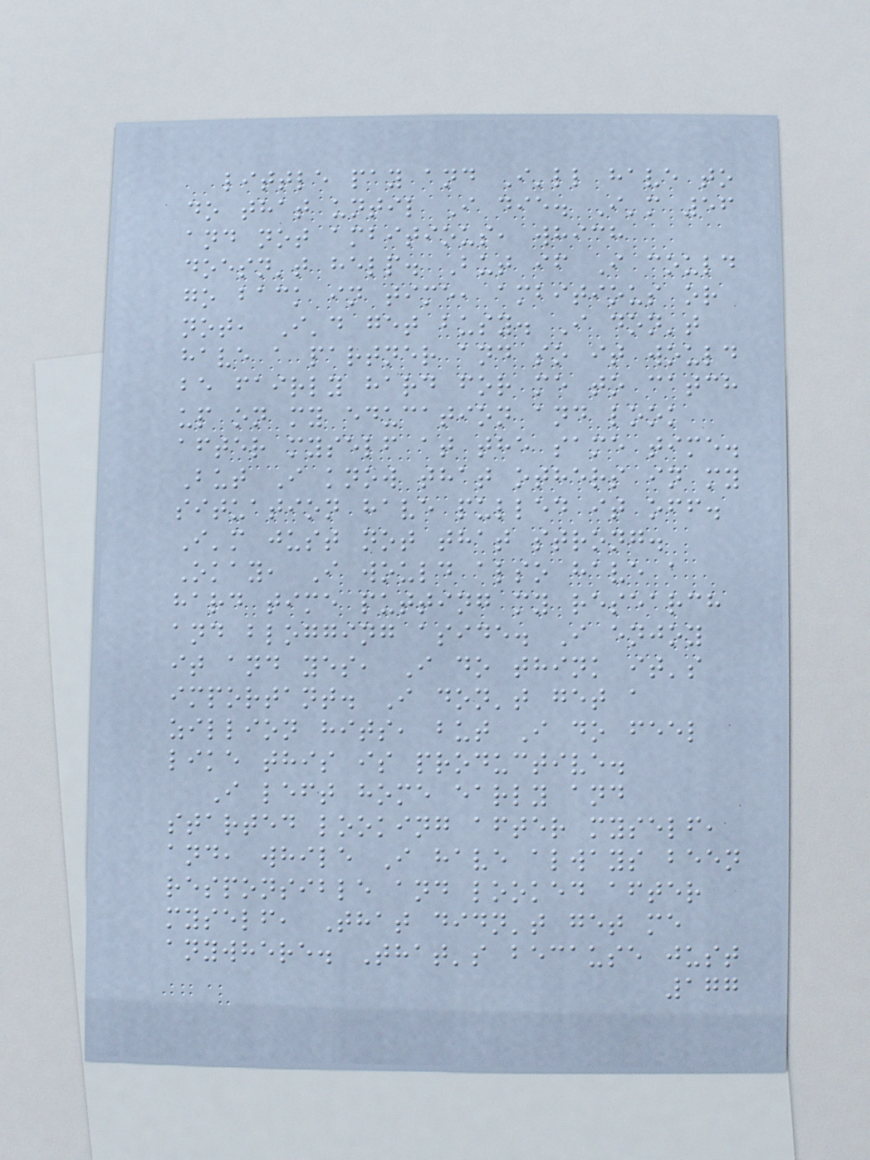little pay and I'll have to
do that until I die. I'm 56
and not ambitious, which
doesn't help. But if I could
go back in time, ambitious or
not, I'd get busy. I don't
have a partner and so it would
be fairly hard for me to catch
up on my education and look
after myself at the same time.
But I know that others in my
situation have pulled it off.
I'm just not that strong.
Okay, I would also have a
hard time putting my research
and blogging aside. I enjoy
it and yes, I do think it's
important. I don't get a
zillion hits, but I do feel
like this is productive.
I left home early and
started looking after myself,
and, while I have always been
responsible and looked after
myself, That didn't get me
anywhere. That's because just
177
